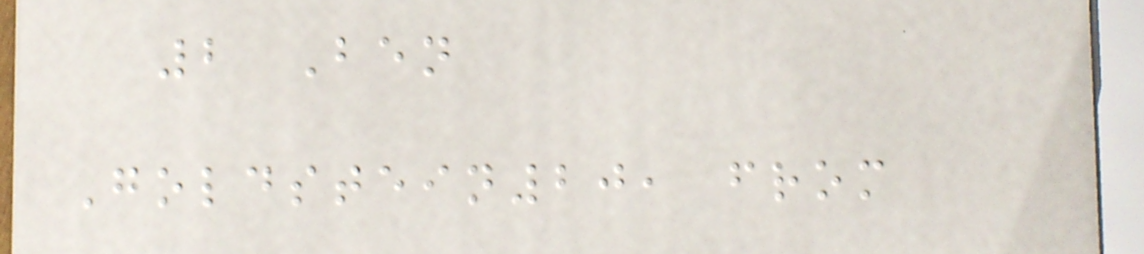2 Ben
Goldstein20, from
